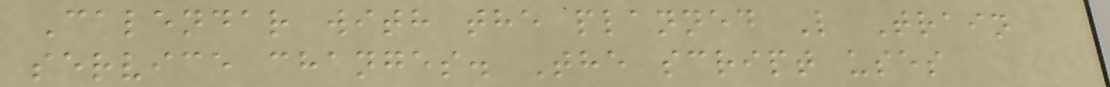Calendar with the planned L Train
service changes. The script uses
